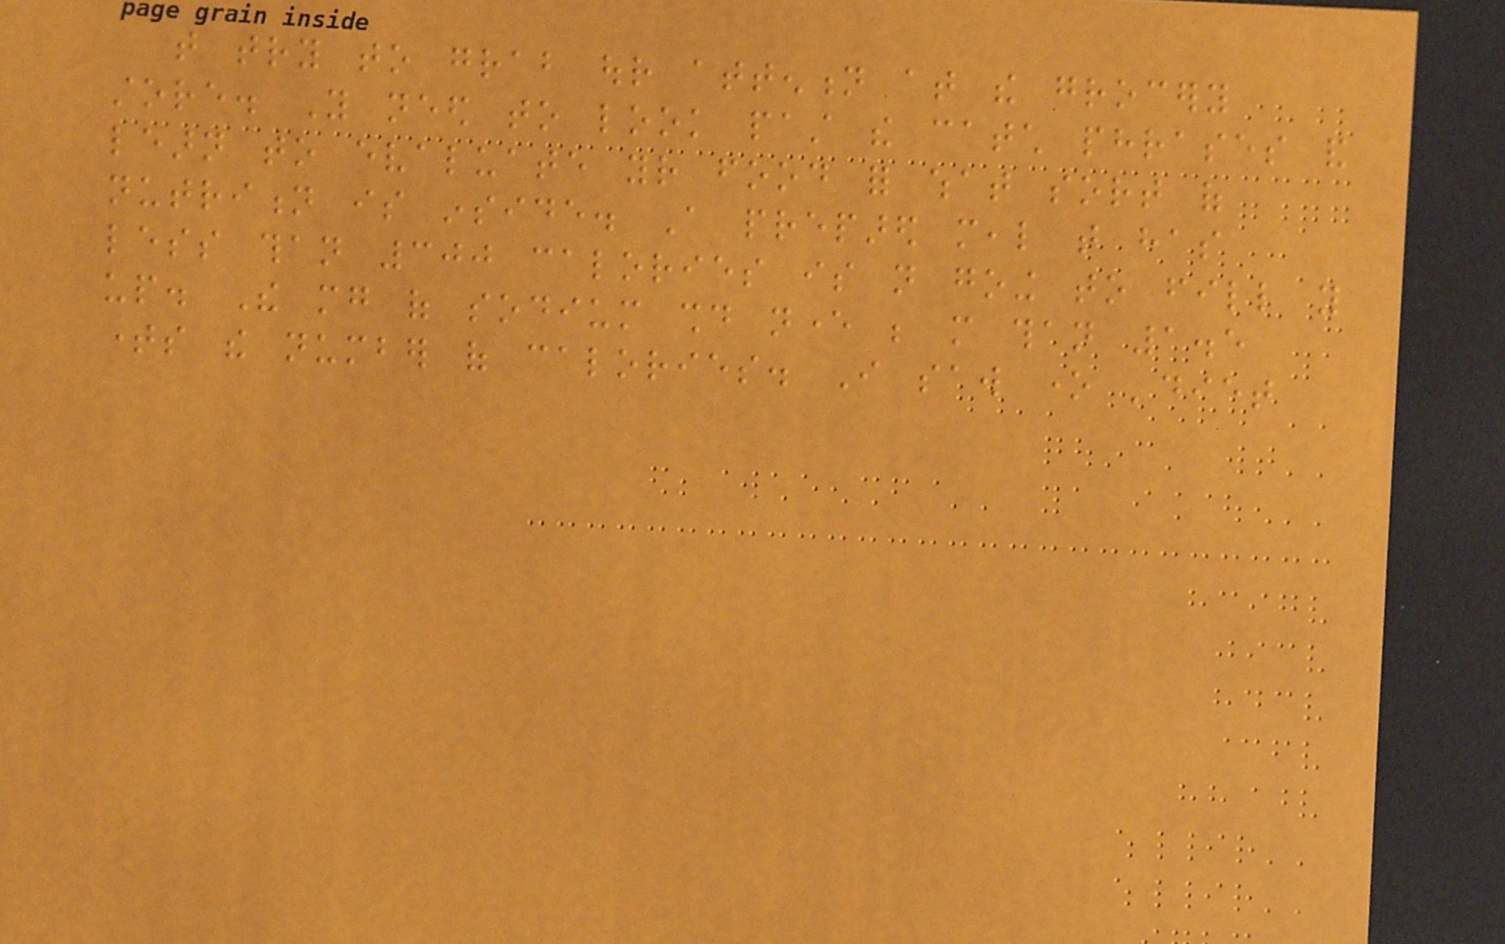that try to grab our attention at the grocery
store. You need to look past the catch phrases and
learn to evaluate your food for what sort of
nutrition is inside. A prepared meal that has
less than 300 calories is not going to fill you
up. The mg of sodium should never be more than 1.5
times the number of calories. I saw one 'diet
